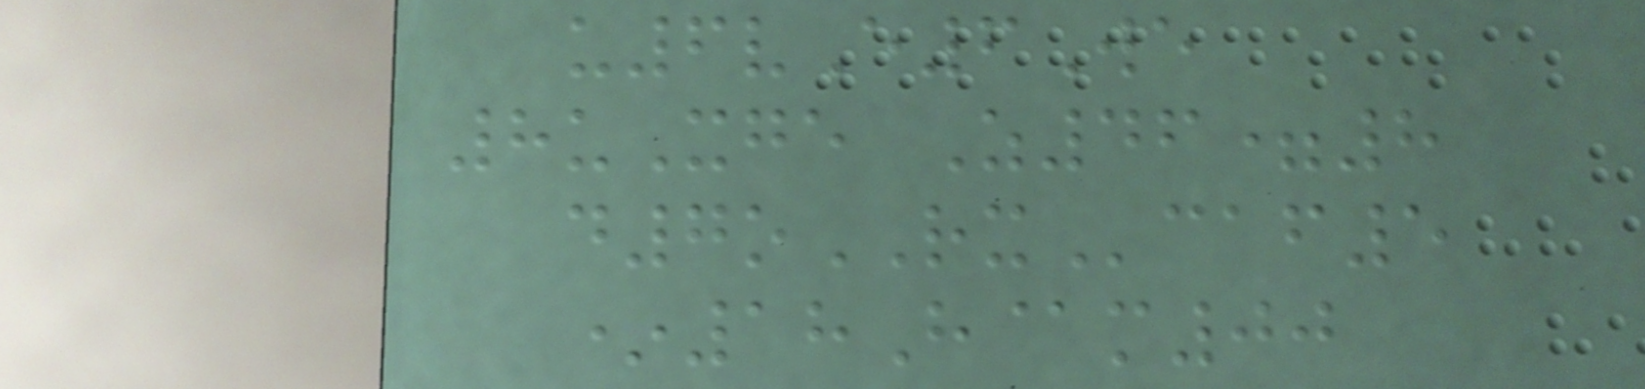u6vE6We
8uXge Z46=8
d7oRXcaf5
*18H@m00
